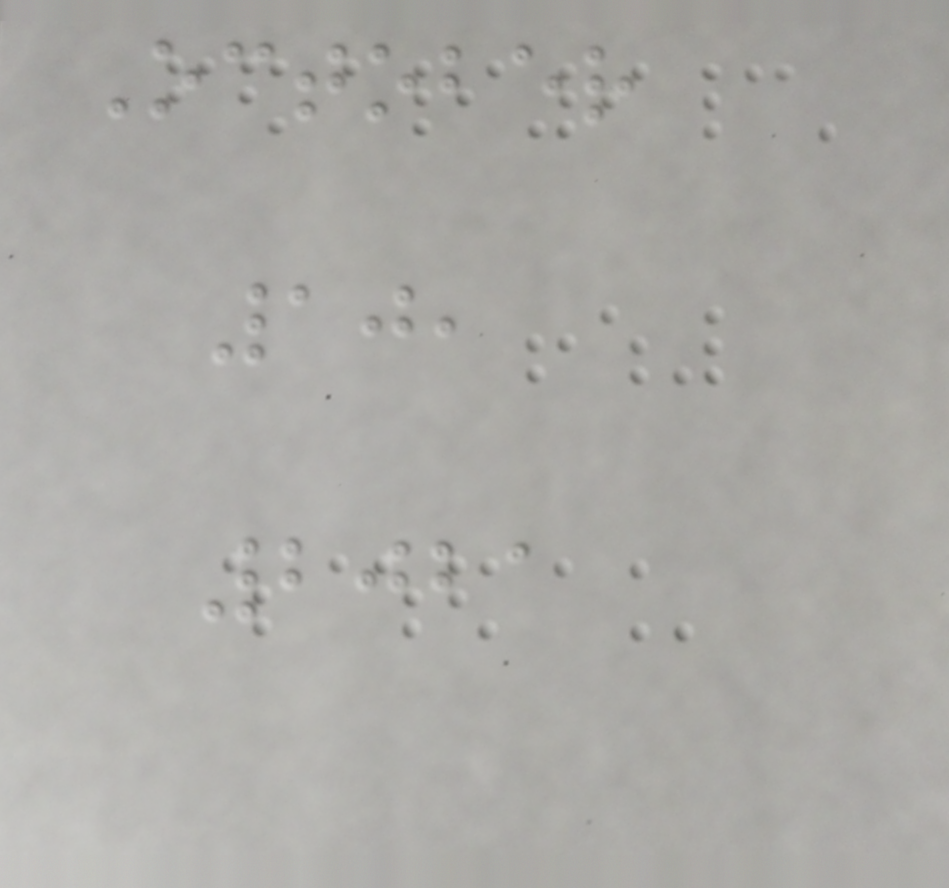October
10,
2021
